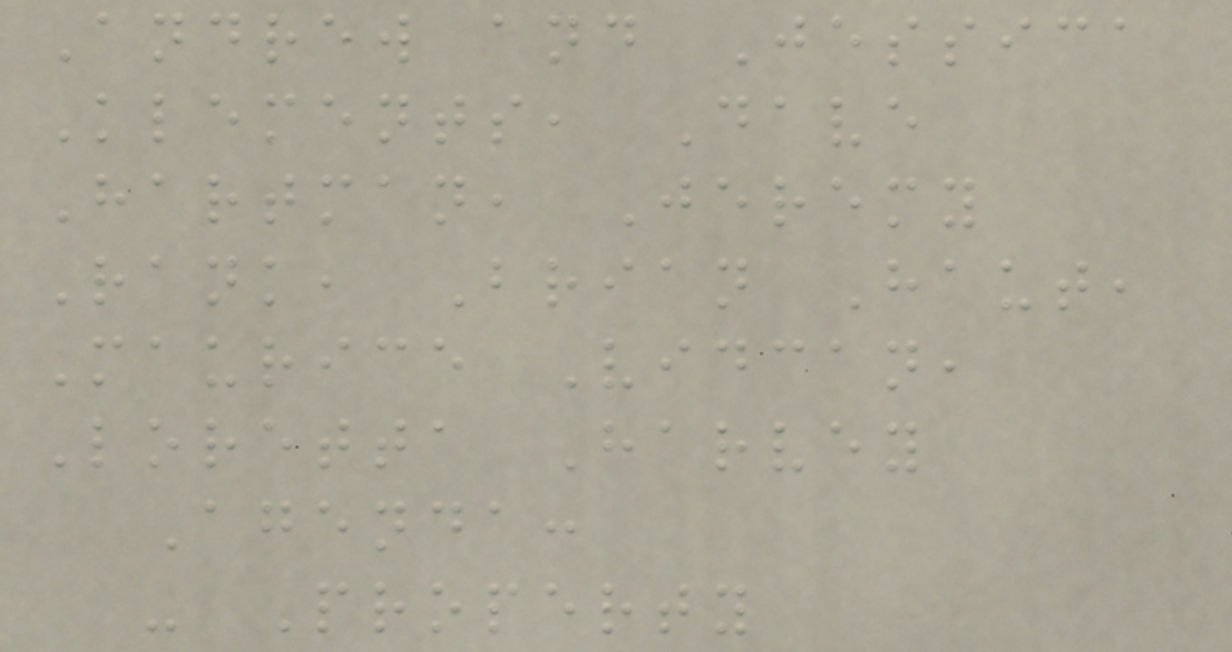Andrew and Jessica
Klements, Dave
Hartman, Jeremy
Rank, Brian Haut,
Maurice Vidcan,
Loretta Harvey
Agenda:
- Property
